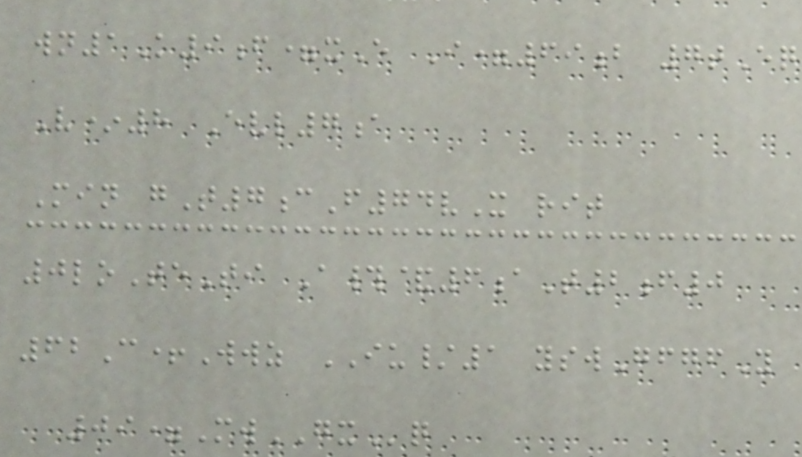wn1K9f=xE I=69b 7tEq
V*8 Evl7a
Min gT7cF74vX rit
0loTeTi A#&6aT2f0
62C+Wwz IU/1 yswGfgfY
09=MwGXq
